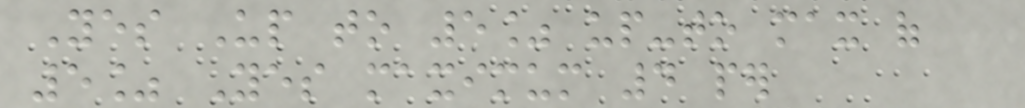Yes Up to 5% up-to max of
5% Yes maximum 4 per
